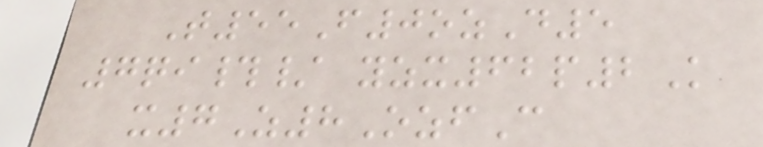T55F0ozD5
7qi#/ yzx62p2K
x7Z8OzfC
